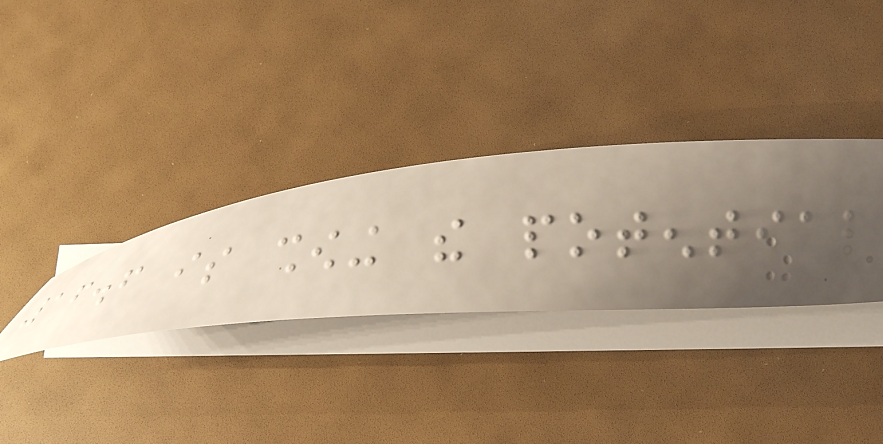16.6 is showing the potential
